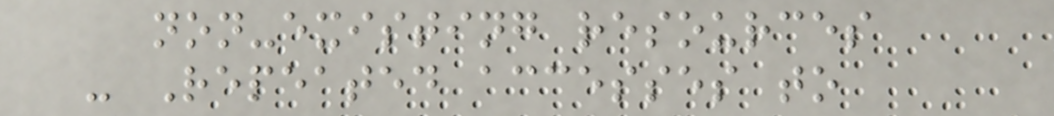non-existing resources
- Repeated accesses to
